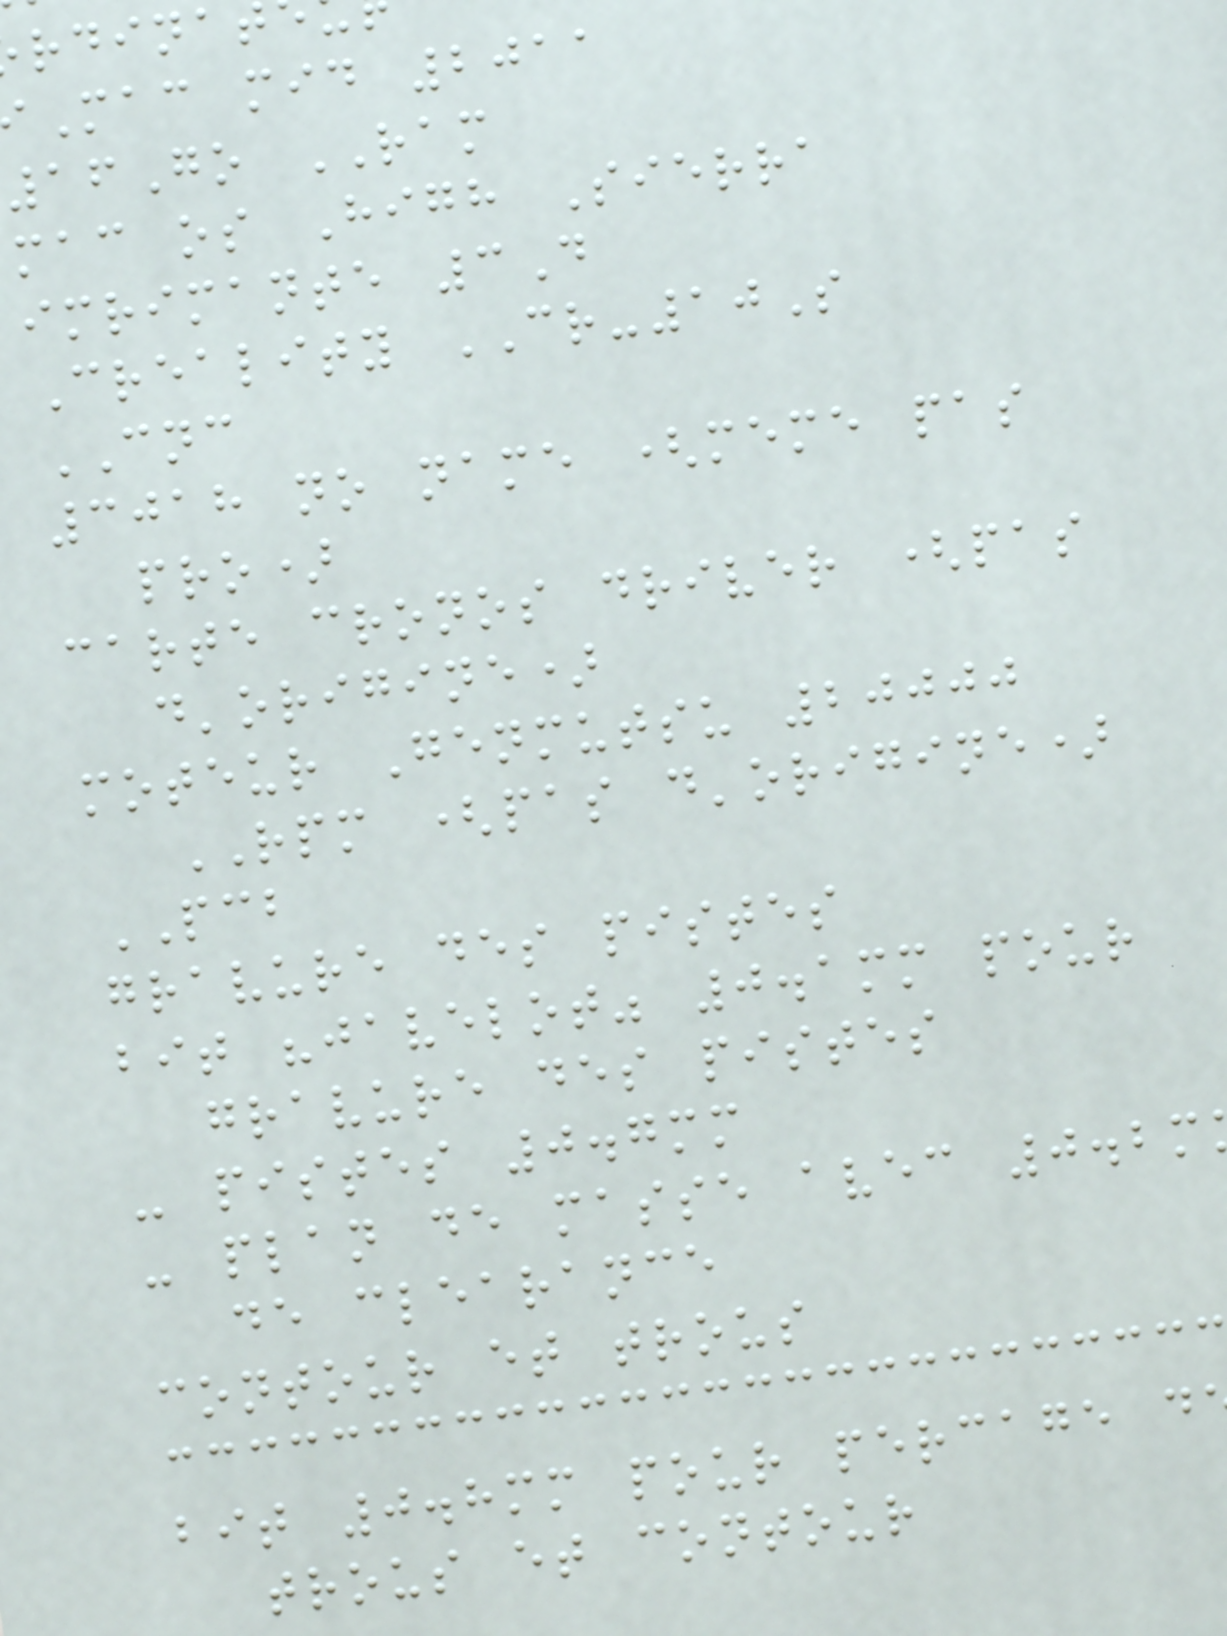Mac mid 2011
16Go RAM
mac os High Sierra
imrimante 3D
Creality CR-10S
CNC
3018 no name (meme pas
pro)
carte cronos driver (pas
d'origine)
moteur Genmutsu 20000
RPM (pas d'origine)
PCB
gravure des pistes
bit "javelot" 0.1mm pour
gravure des pistes
- pistes 0.7mm
- plan de masse avec 0.2m
de clearance
contour et trous
bit 0.8mm pour percage d
trous et contour
